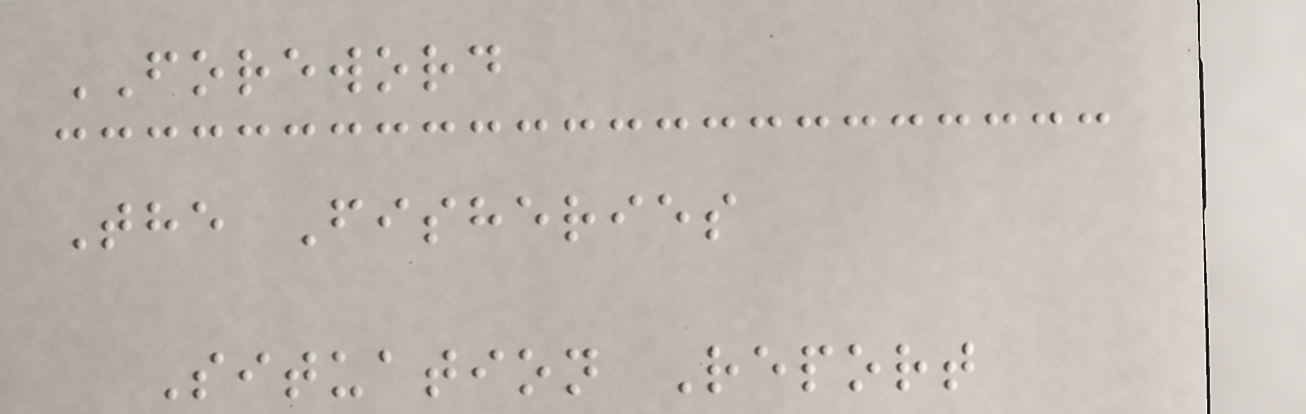FOREWORD
The Fisheries
Situation Report
